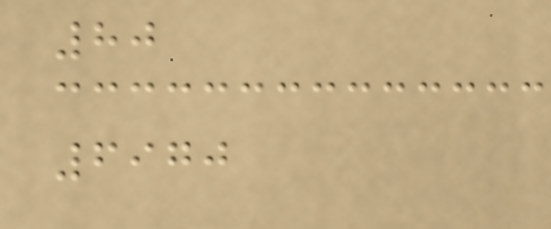80
6970
